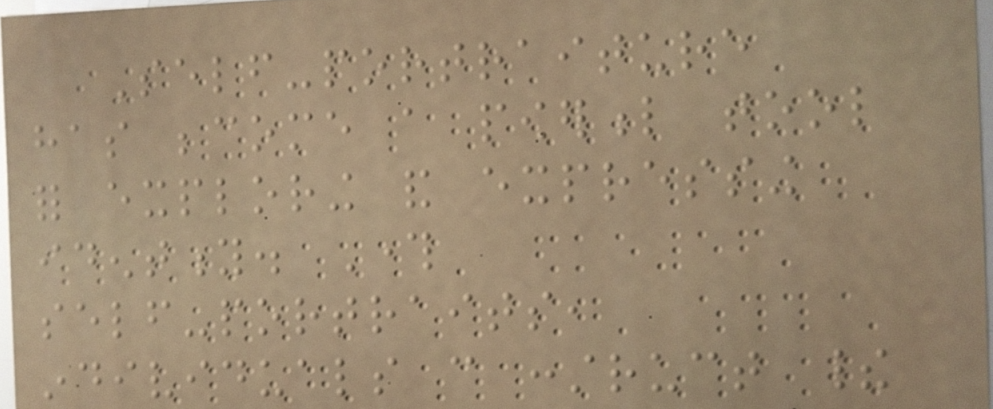Self-portraiture
has become a powerful tool
for exploring and expressing
identity. Through
self-portraits,
individuals can construct their
